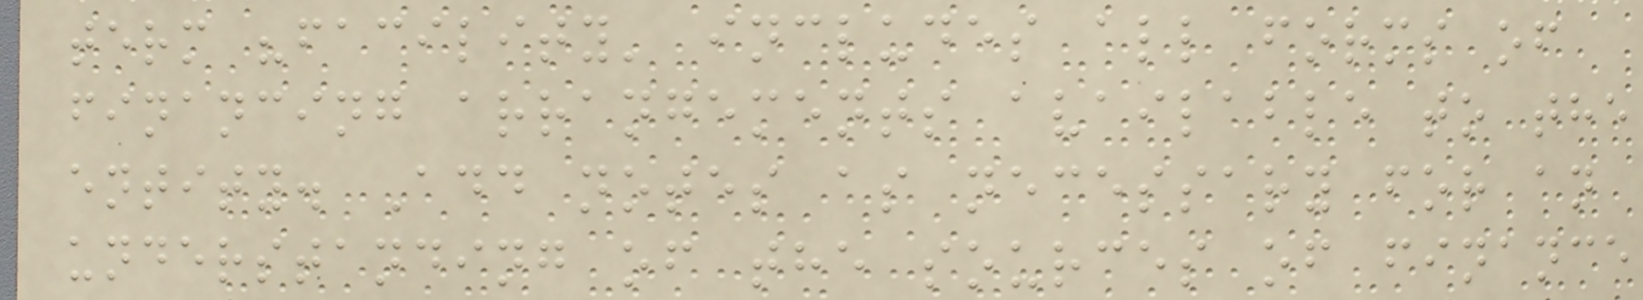term "facility' includes all forms of
financing arrangements available to the
entity. Add notes as necessary for an
understanding of the sources of finance
